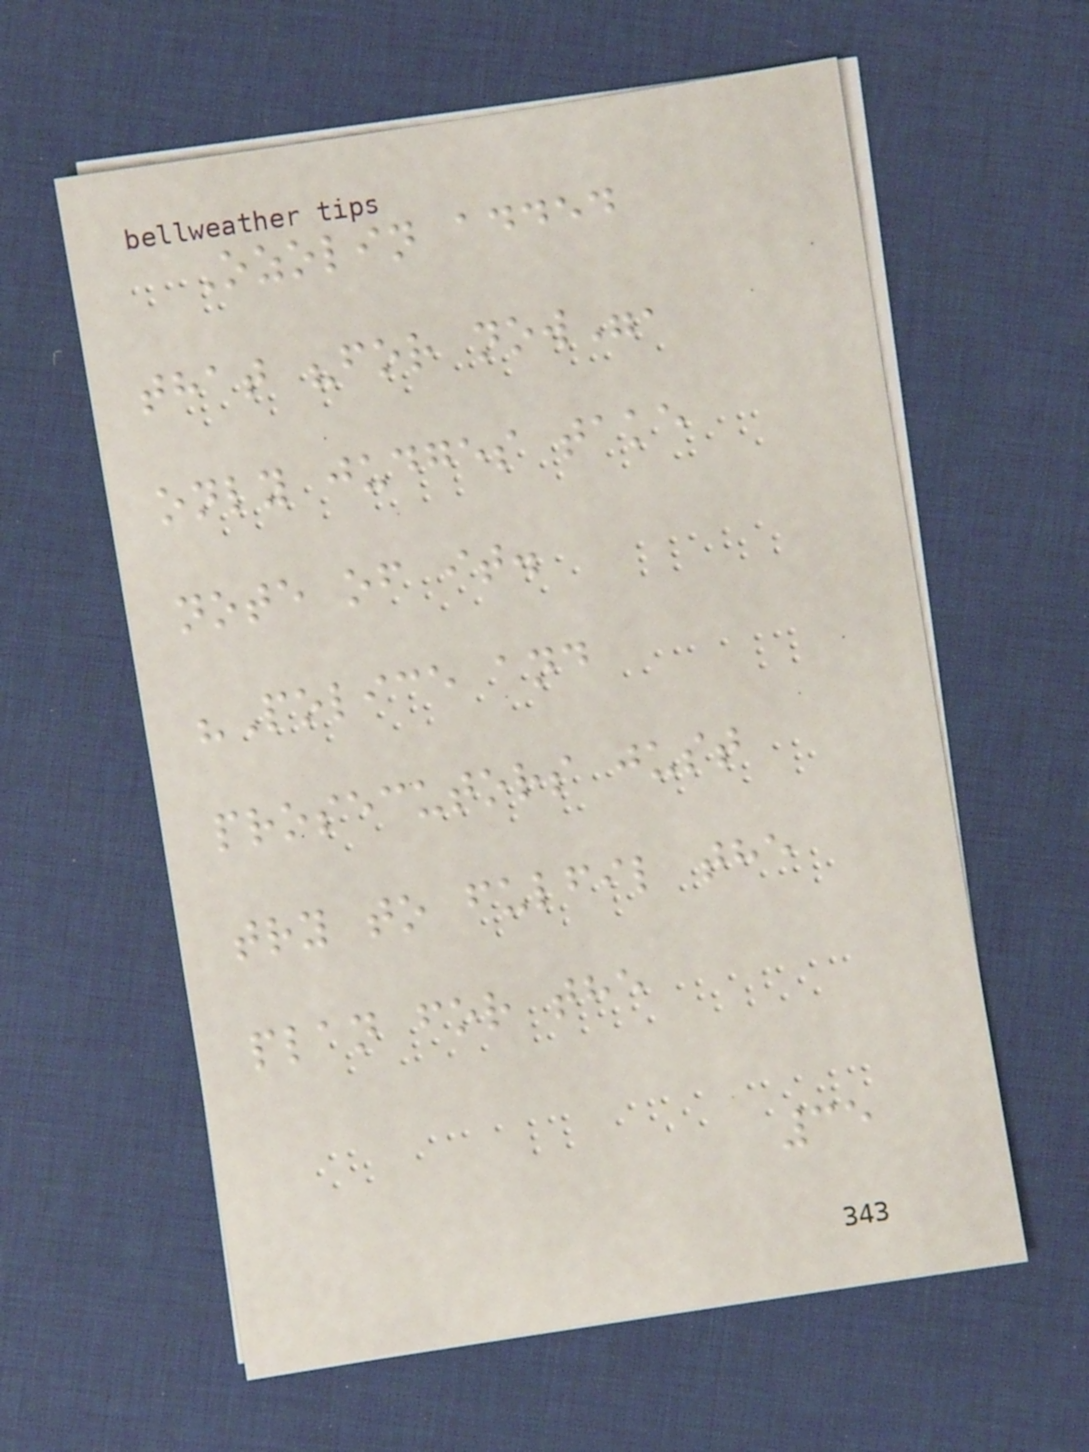Ozolin added
that "for now",
only judges take
note of it.
"Police and
prosecutors just
try to fulfil the
plan for the
35
